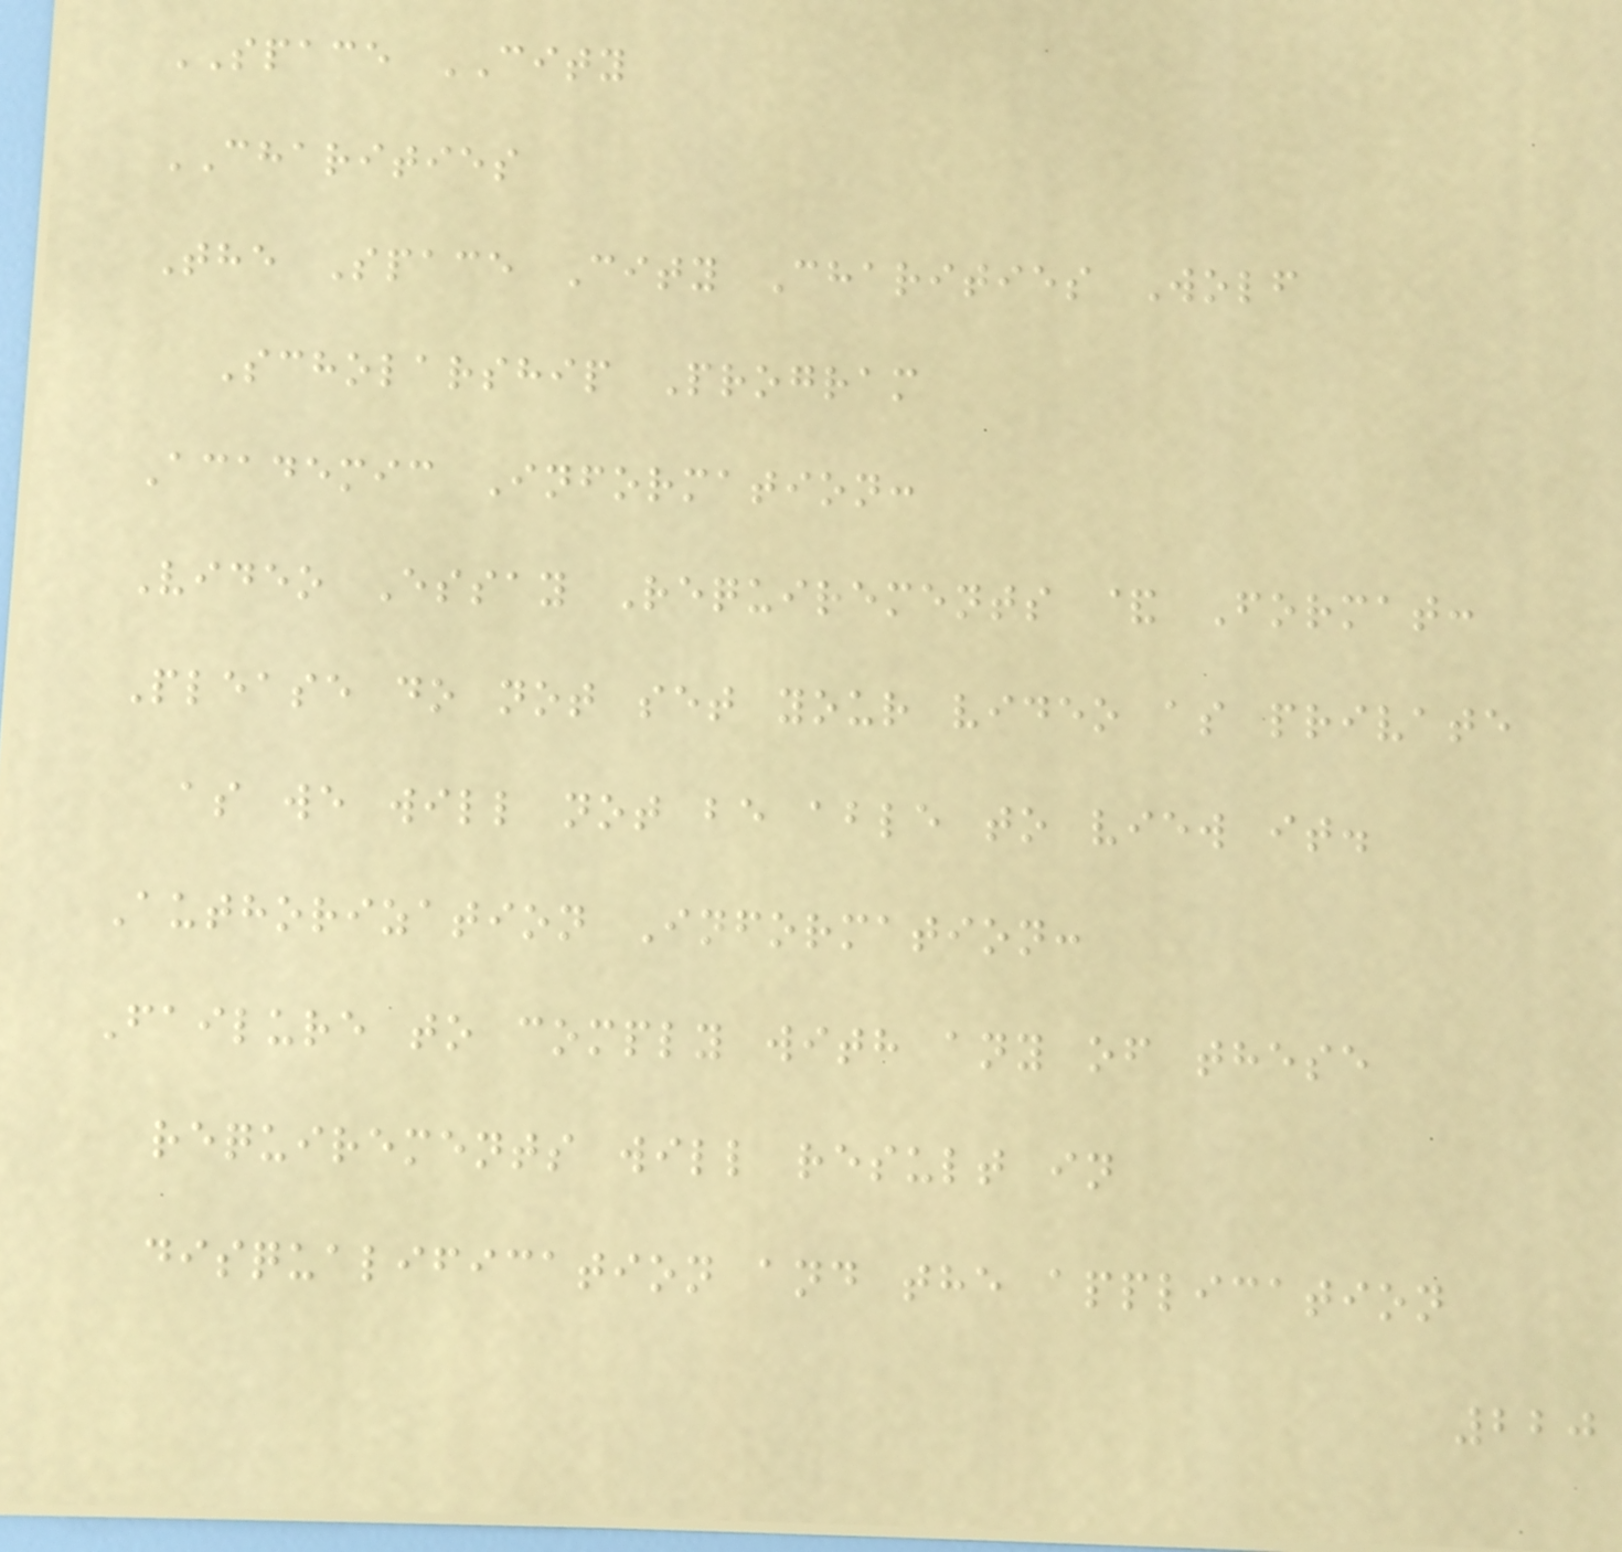SPACE CITY
CHARITIES
The Space City Charities Wolf
Scholarship Program
Academic Information:
Video Essay Requirements & Format:
Please do not set your video as private
as we will not be able to view it.
Authorization Information:
Failure to comply with any of these
requirements will result in
disqualification and the application
220
